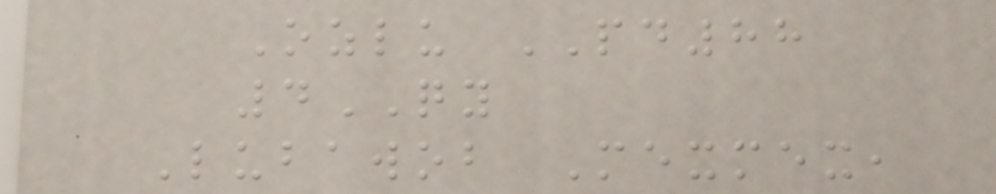Ozlu PD88
4QY
Lubawob Mexmex,
